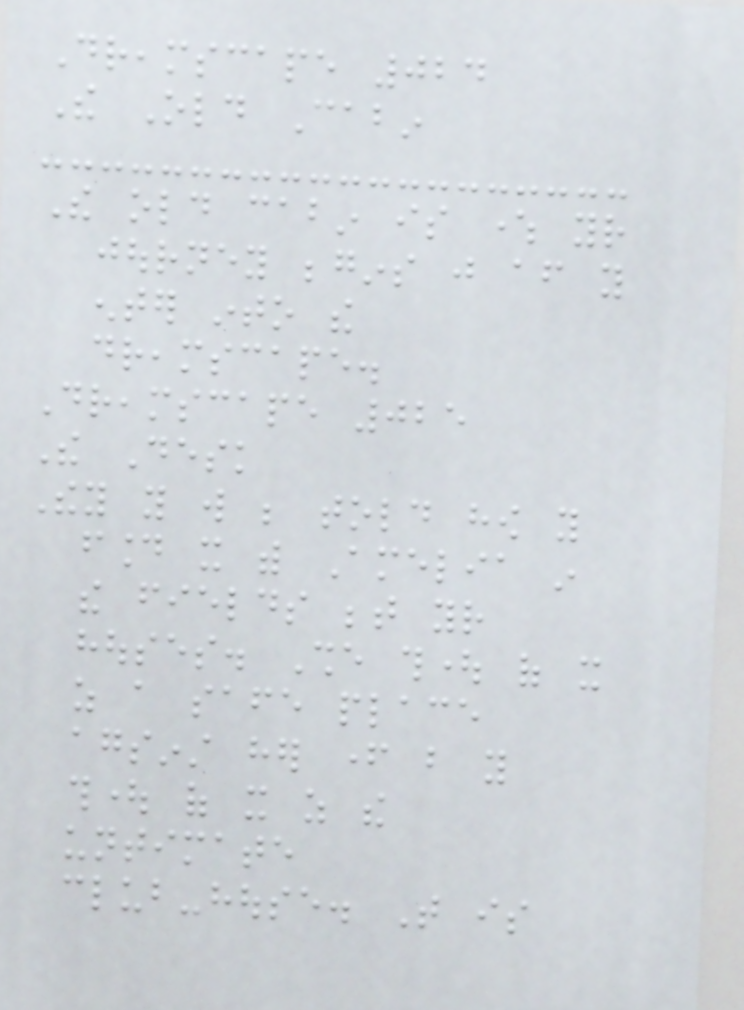Dreamscape 024
The Old Cabin
The old cabin is where your
journey begins just after you
enter into the
dreamscape.
Dreamscape 025
The Desk
They you will be told how you
found it with Amelia in
the fields between your
houses. She thought of it
as a safe place
agsinst her father but you
thought of it as the
untimate
club-house. That is
